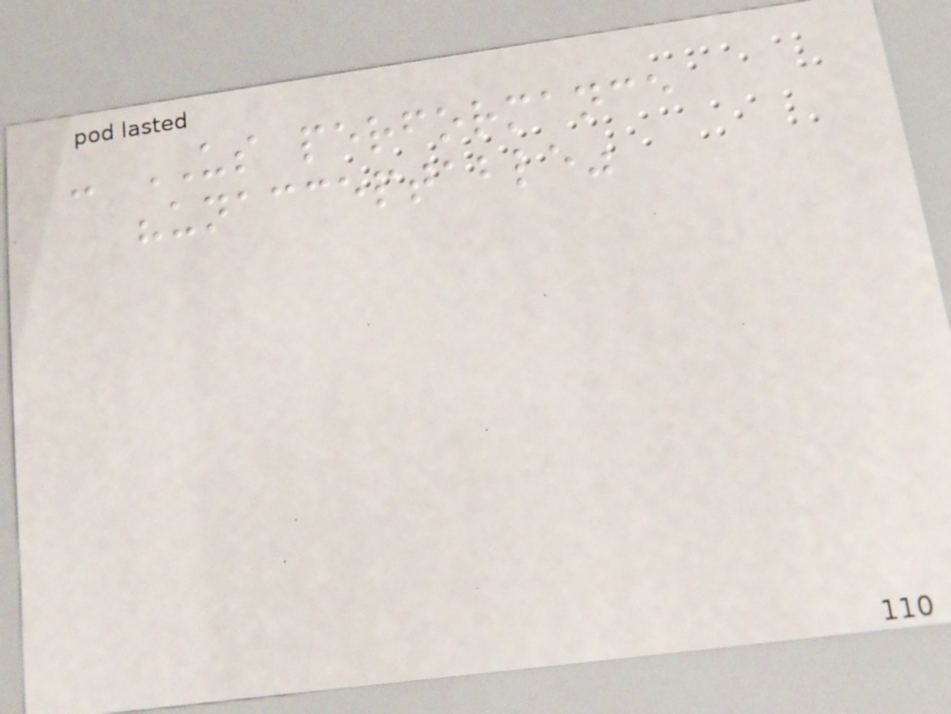- US performance
"unacceptable"
